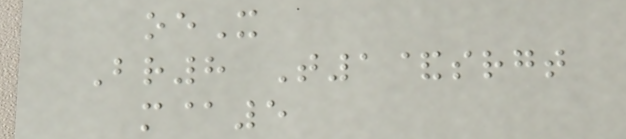oeX
Br8 T1&srgt
m@5
